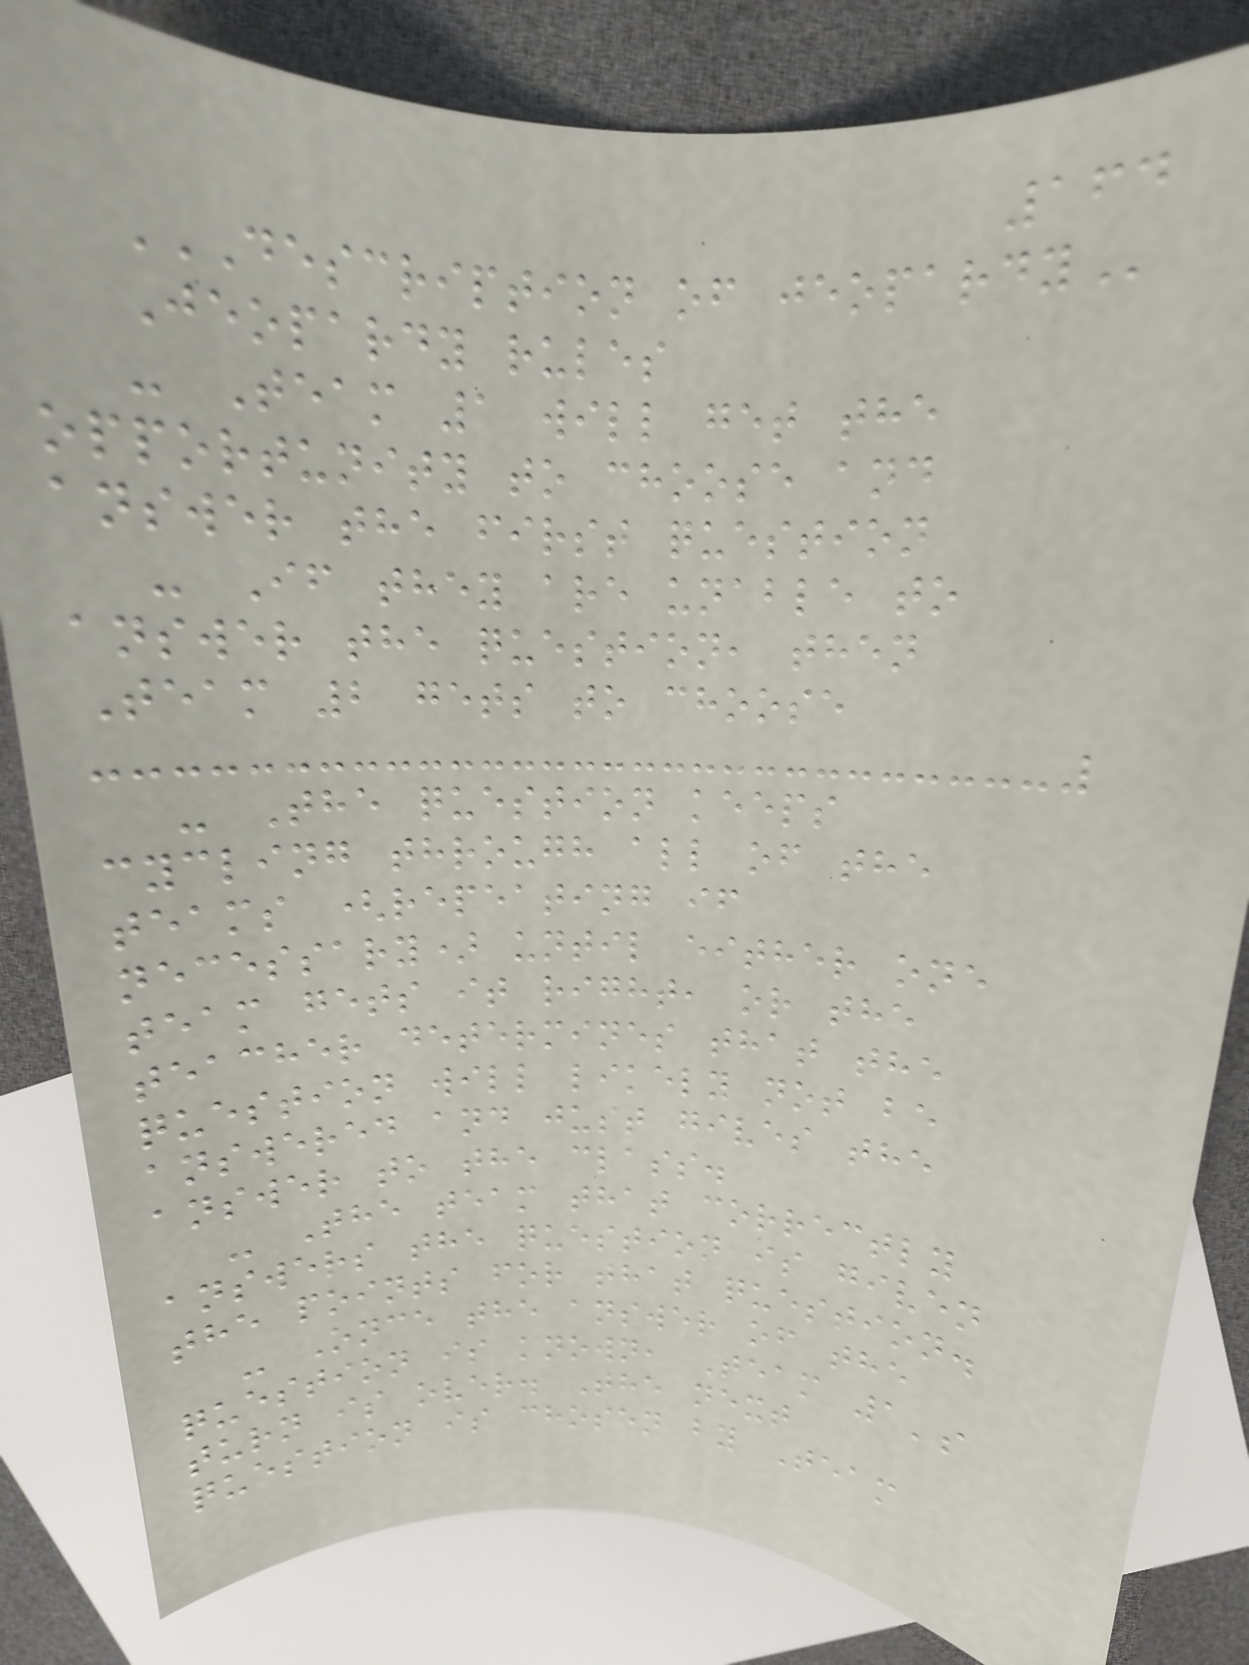164
DESCRIPTION OF JEOPARDY
Jeopardy rules
- Team 1 will get the
opportunity to choose and
answer the first question
- If they are unable to
answer the question, then
Team 2 gets to choose
- The question keeps
cycling through all of the
teams (repeating if
necessary) until either one
team gets it right, or the
teacher determines that the
question will likely not be
answered and just gives the
answer to the class.
- The team that correctly
answers the question is given
the points for that question.
- Once the answer of the
question is known, Team 1's
turn is over. The next
question is chosen by Team
